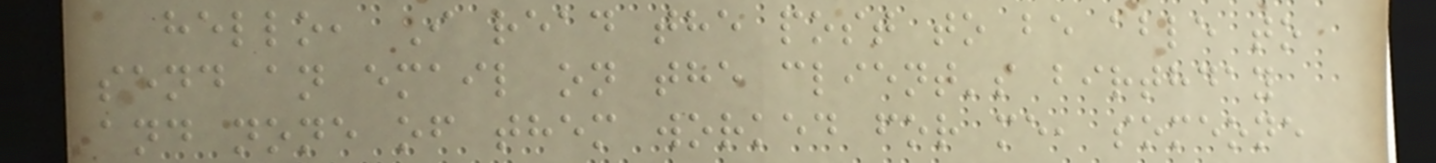hello, I read the post to be able to
send an email on the client's birthday
and none of them worked for me, someone
